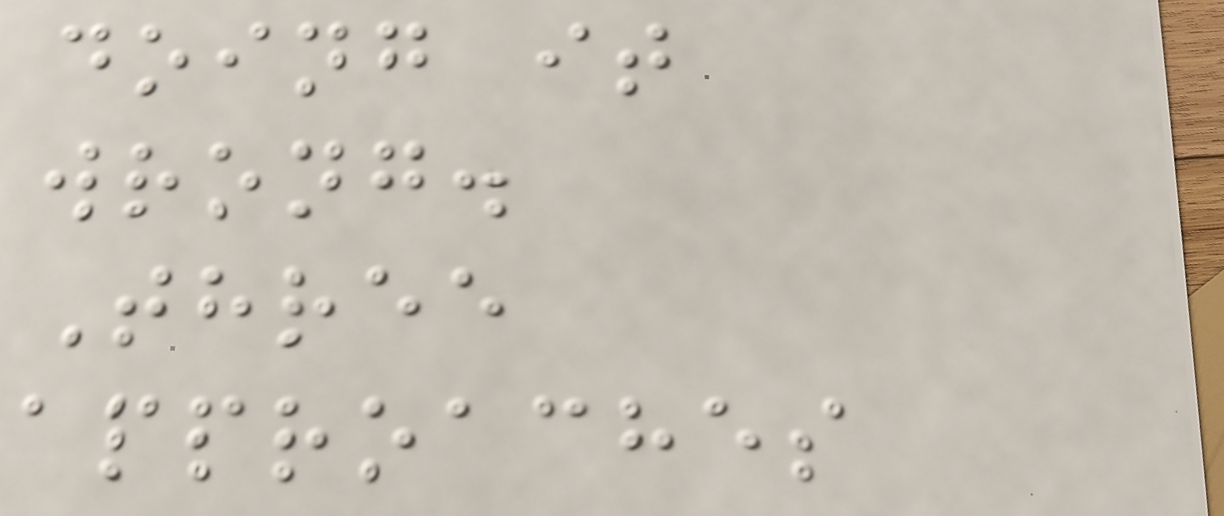doing it
wrong.
Three
approaches
